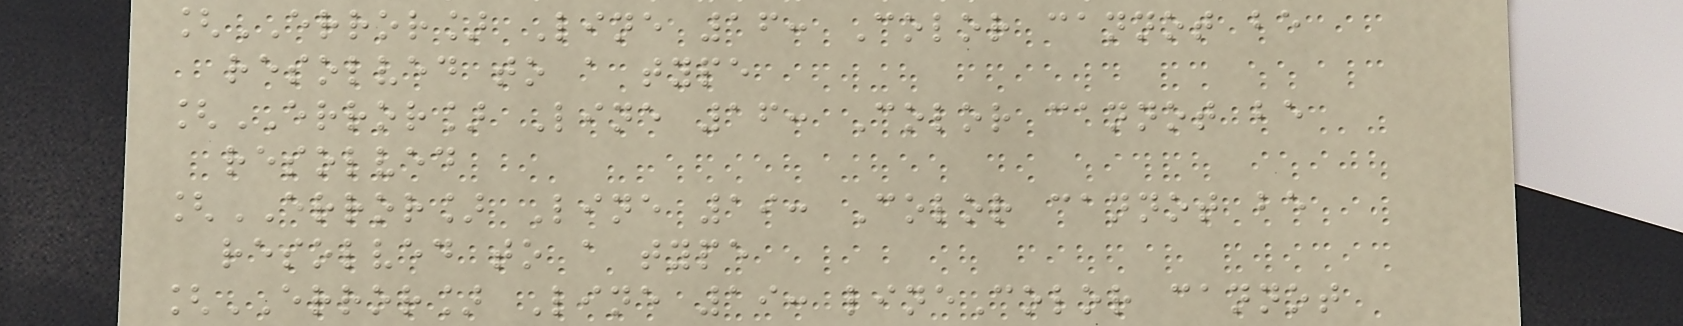[ERROR] Line 16: Color cannot be
resolved to a type
[ERROR] Line 16: Color cannot be
resolved
[ERROR] Line 19: Color cannot be
resolved to a type
[ERROR] Line 19: lineColor cannot
